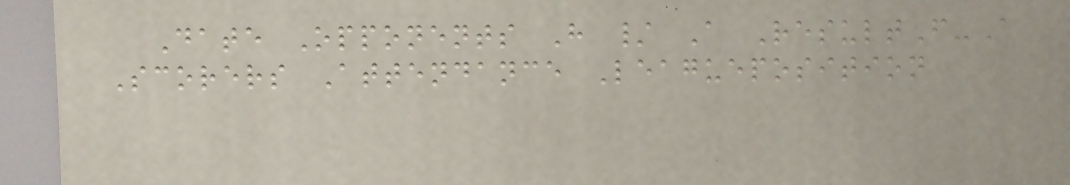Date Opponents H / A ResultF-A
Scorers Attendance Leagueposition
